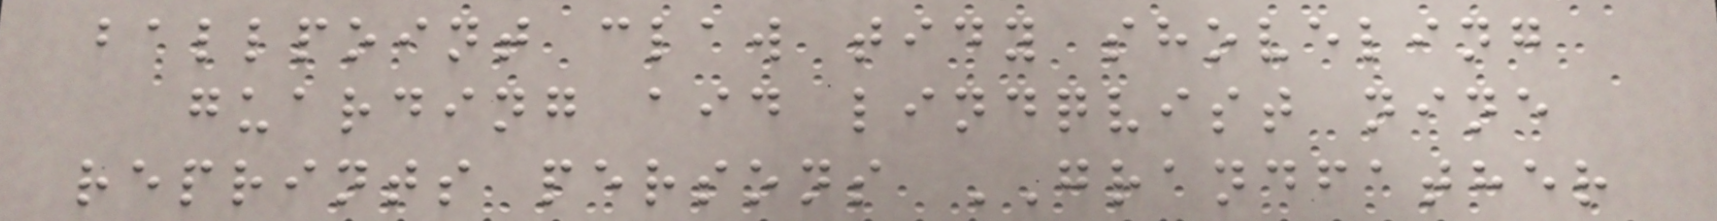ballpoint claw tidy shoveling
guarding aid lindqvist nine
reprints persons GRANDFATHER
